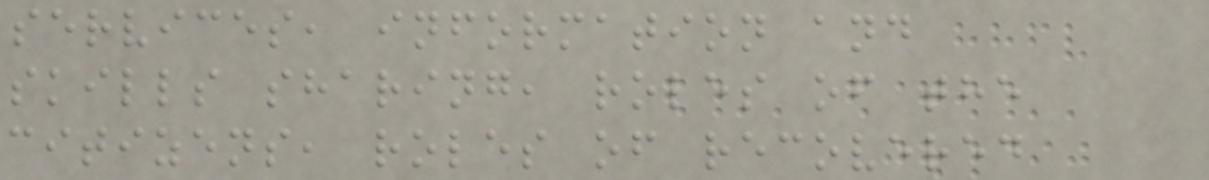services, information and
skills sharing, roles of the
citizens, roles of recovered
